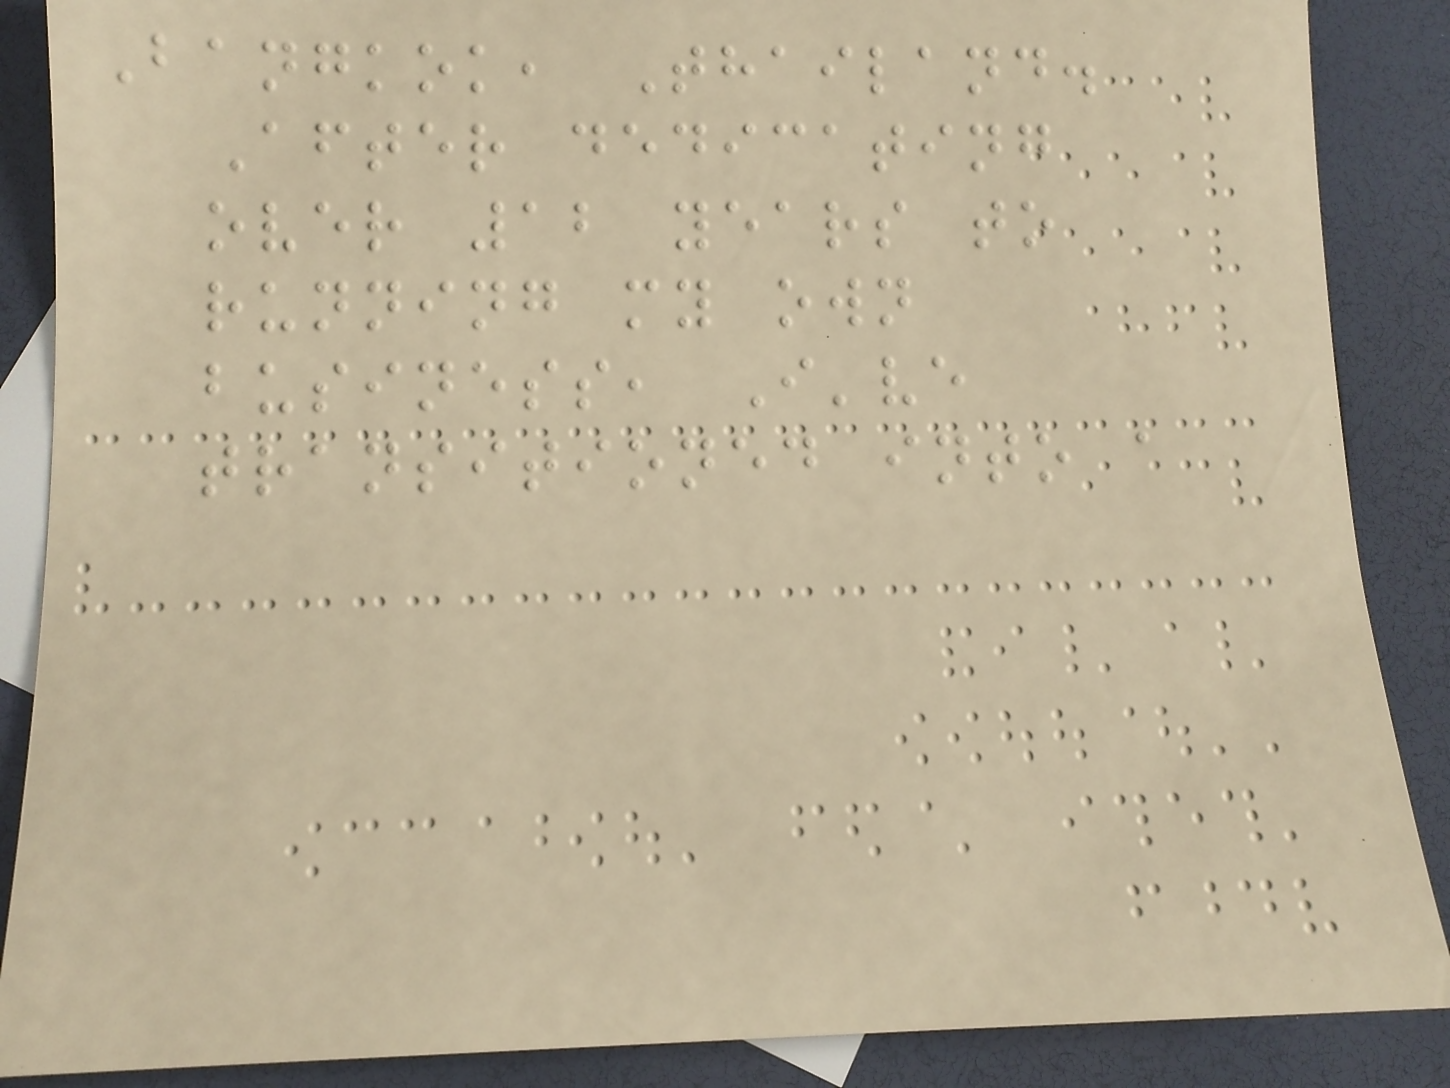Bangkok, Thailand.
After dedicating
over 12 years to
running my own
business, I've
transitioned into a
